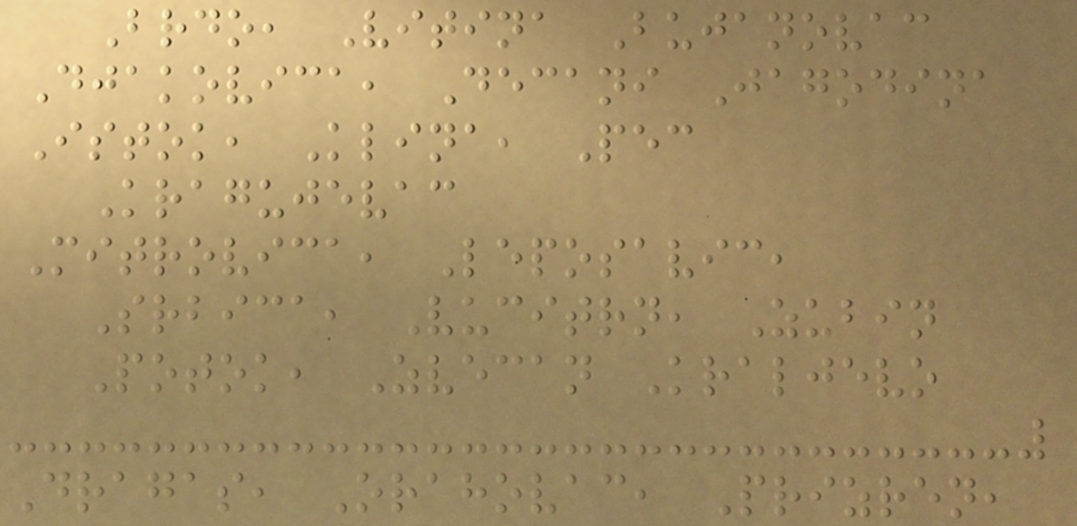Brdo, Vitina Bujanovac
Djakovica, Decani Jagodina
Istok, Klina, Pec
Kragujevac
Mitrovica, Leposavic,
Srbica, Vucitrn, Zubin
Potok, Zvecan Kraljevo
Dragas, Orahovac, Prizren,
